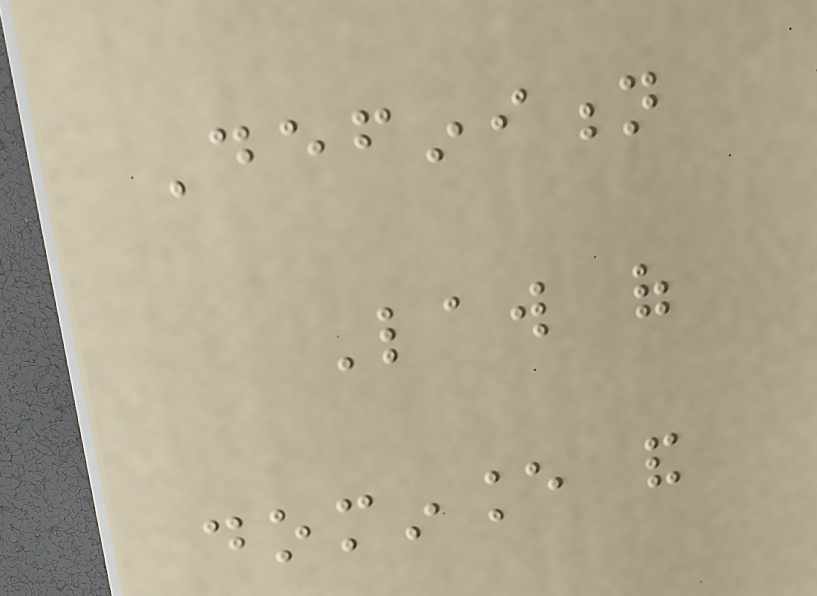Definition
Law of
dominance and
